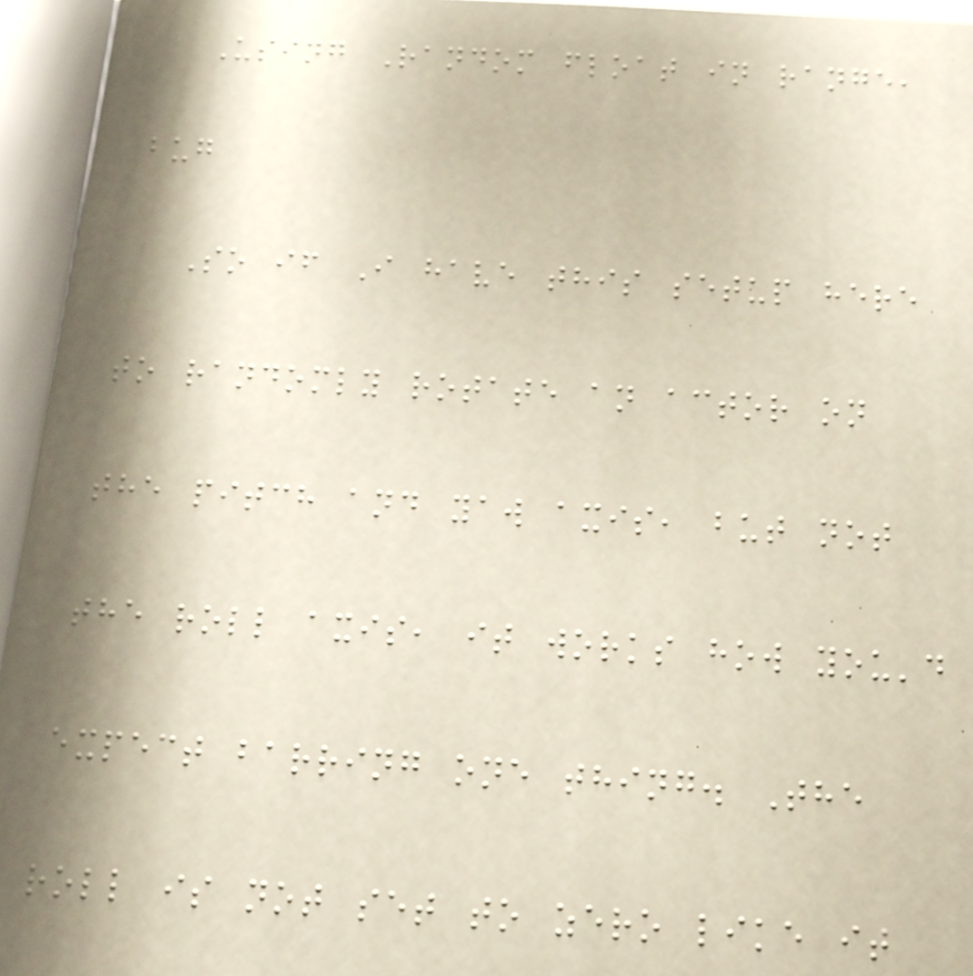Using Random float in range,
bug
So if I have this setup here
to randomly rotate an actor on
the pitch and yaw axis, but not
the roll axis, it works how you'd
expect barring one thing. The
roll is not set to zero like it
